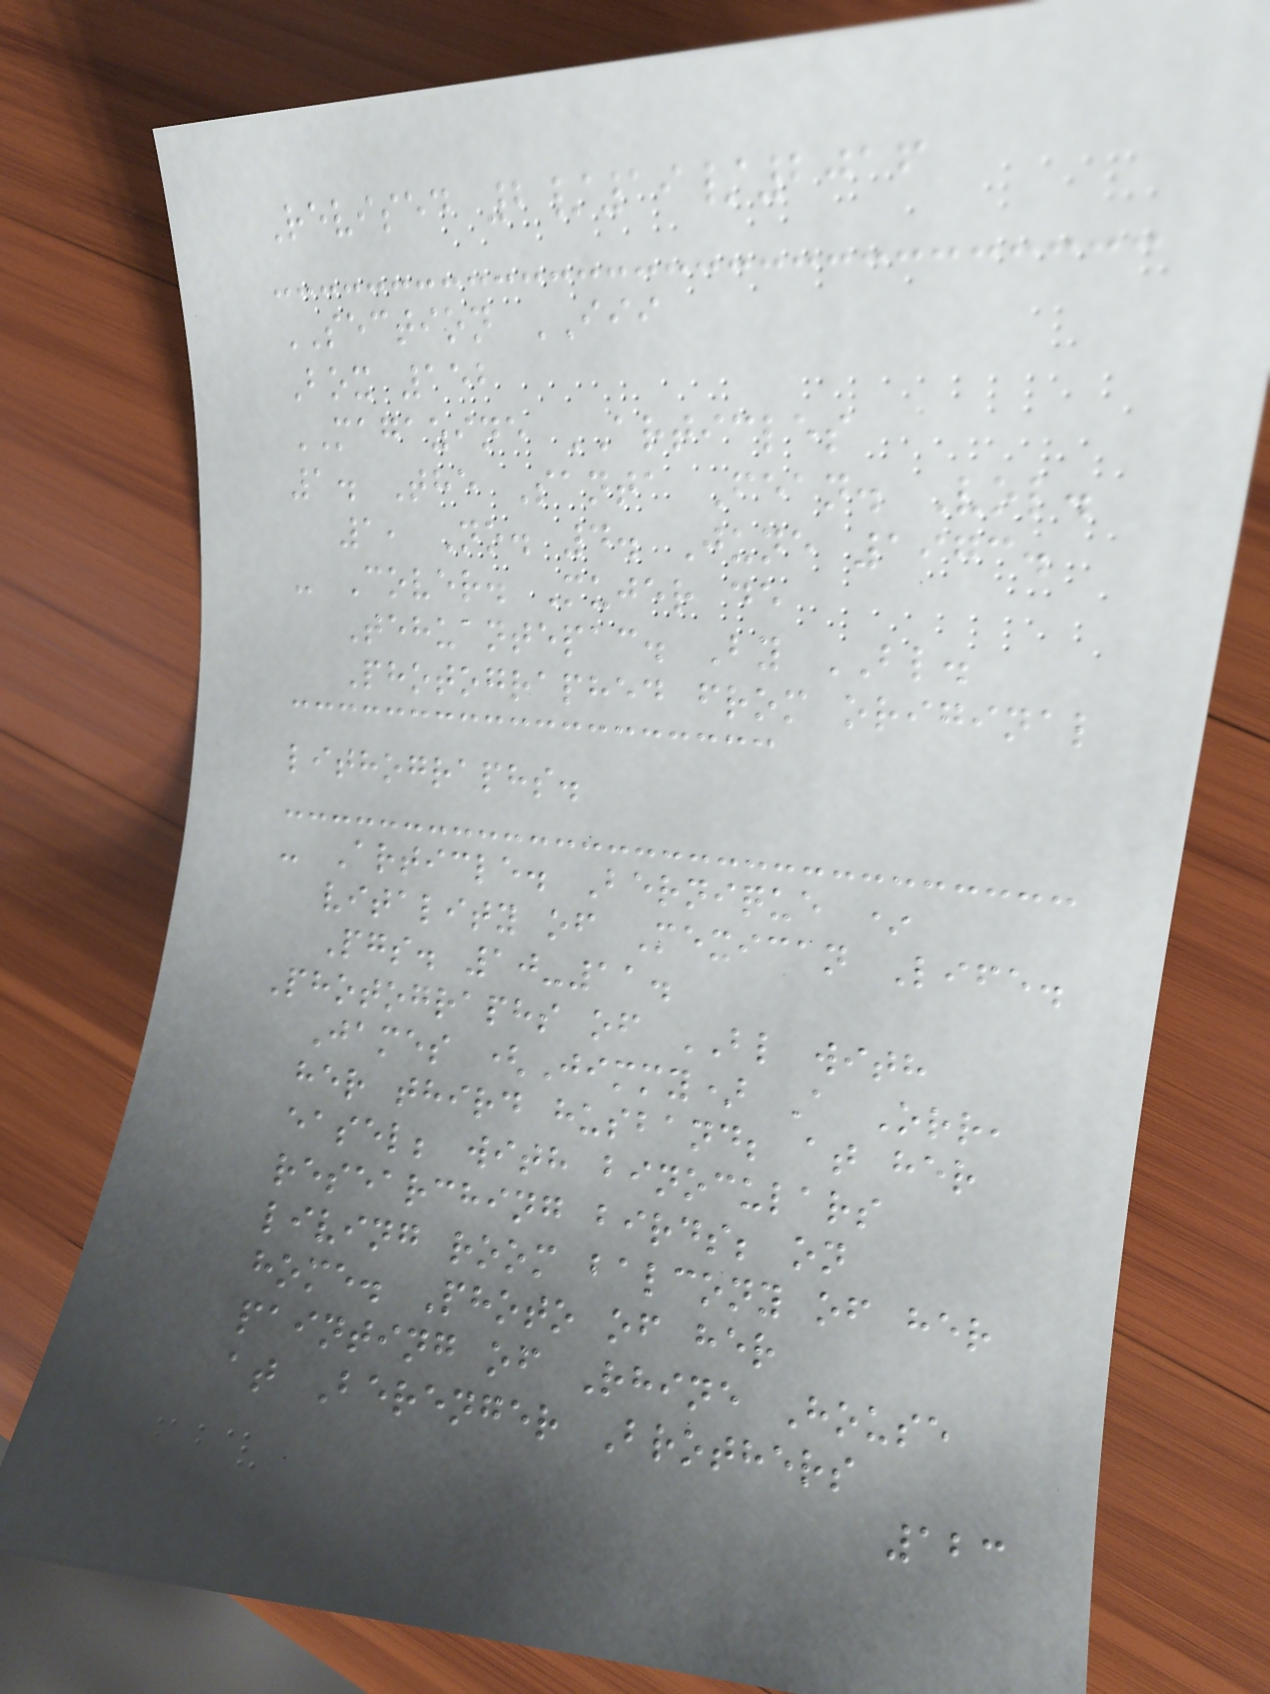Revised 2/19/2016
SECTION III
Box 152
MAGAZINE ARTICLES
1. The Santa Fean. Vol.
1, No. 4. June 1973.
- Cover. Mujer de
Tehuantepac. By BL.
Photographed from original
lithographs.
- Article. Bernique *
vitality of Mexican Life.
Pgs. 10-11.
Photographs of BL with
James (Jimmy) A Orr,
her third husband; at her
easel; with binoculars
researching birds; on
living room balcony of her
home. Photo of her
painting of Rhine House
at Berenger Brothers
123
